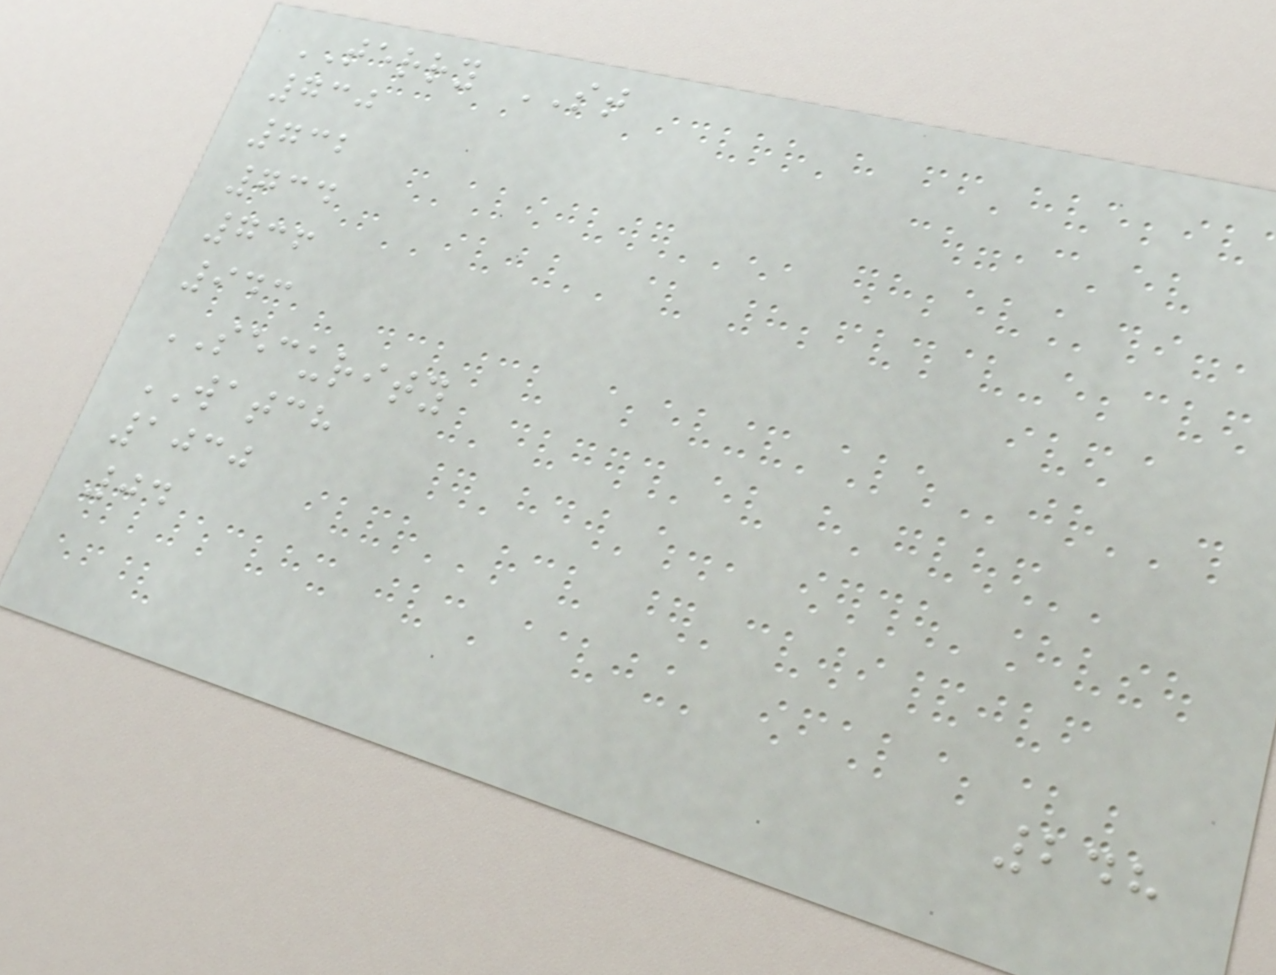TERRY ST
730
732
734
736
943
SECURITY
WATCH
1030
04
248
